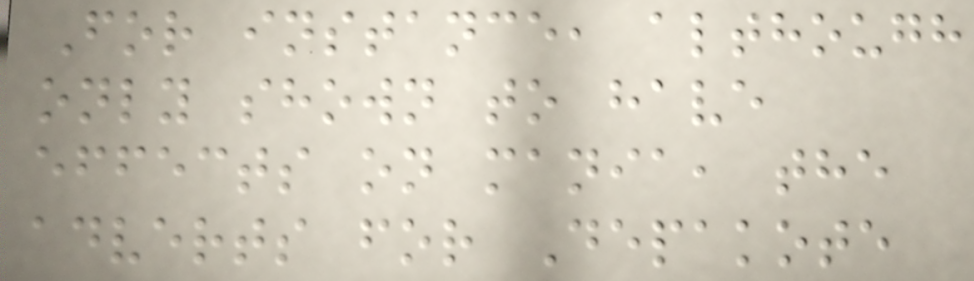For instance, although
only shown to have
effects on mania, the
adverts for Depakote
